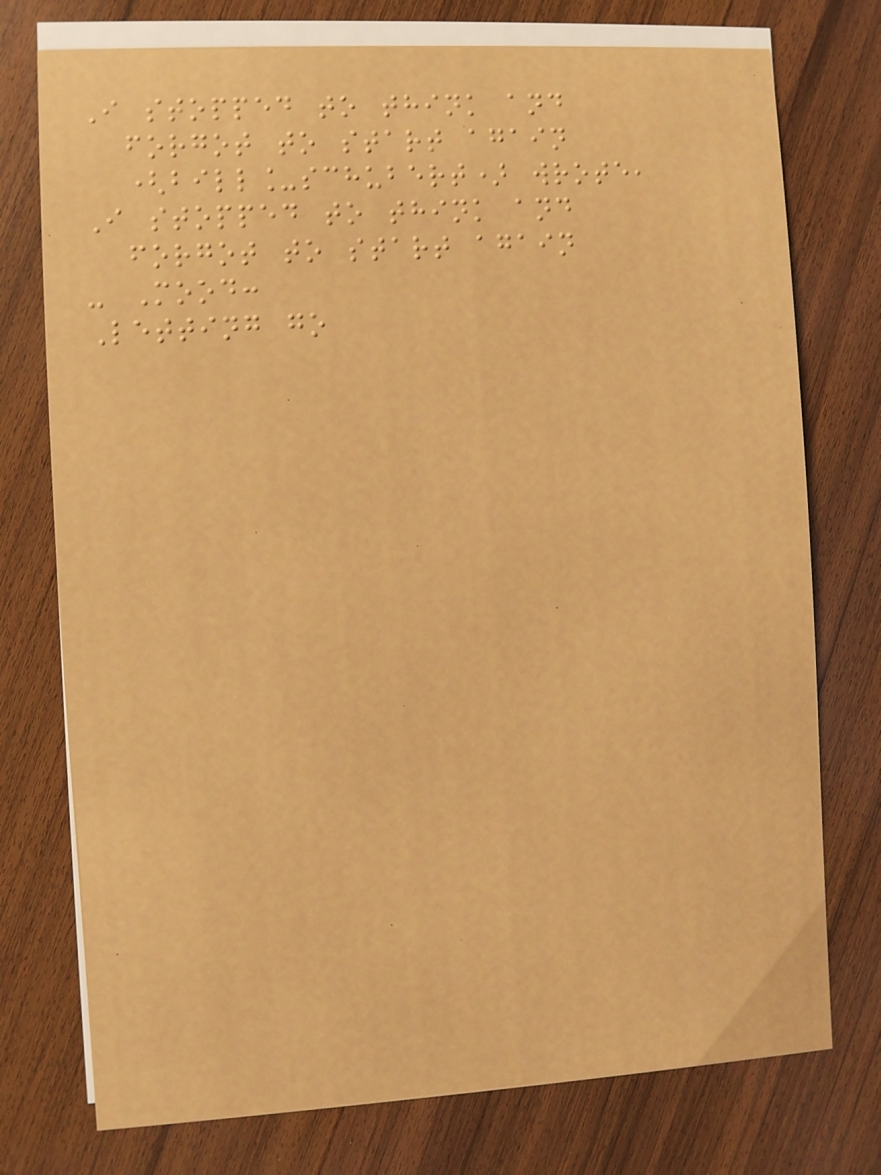I stopped to think and
forgot to start again
(bill_schubert) wrote,
I stopped to think and
forgot to start again
- Mood:
Letting go
